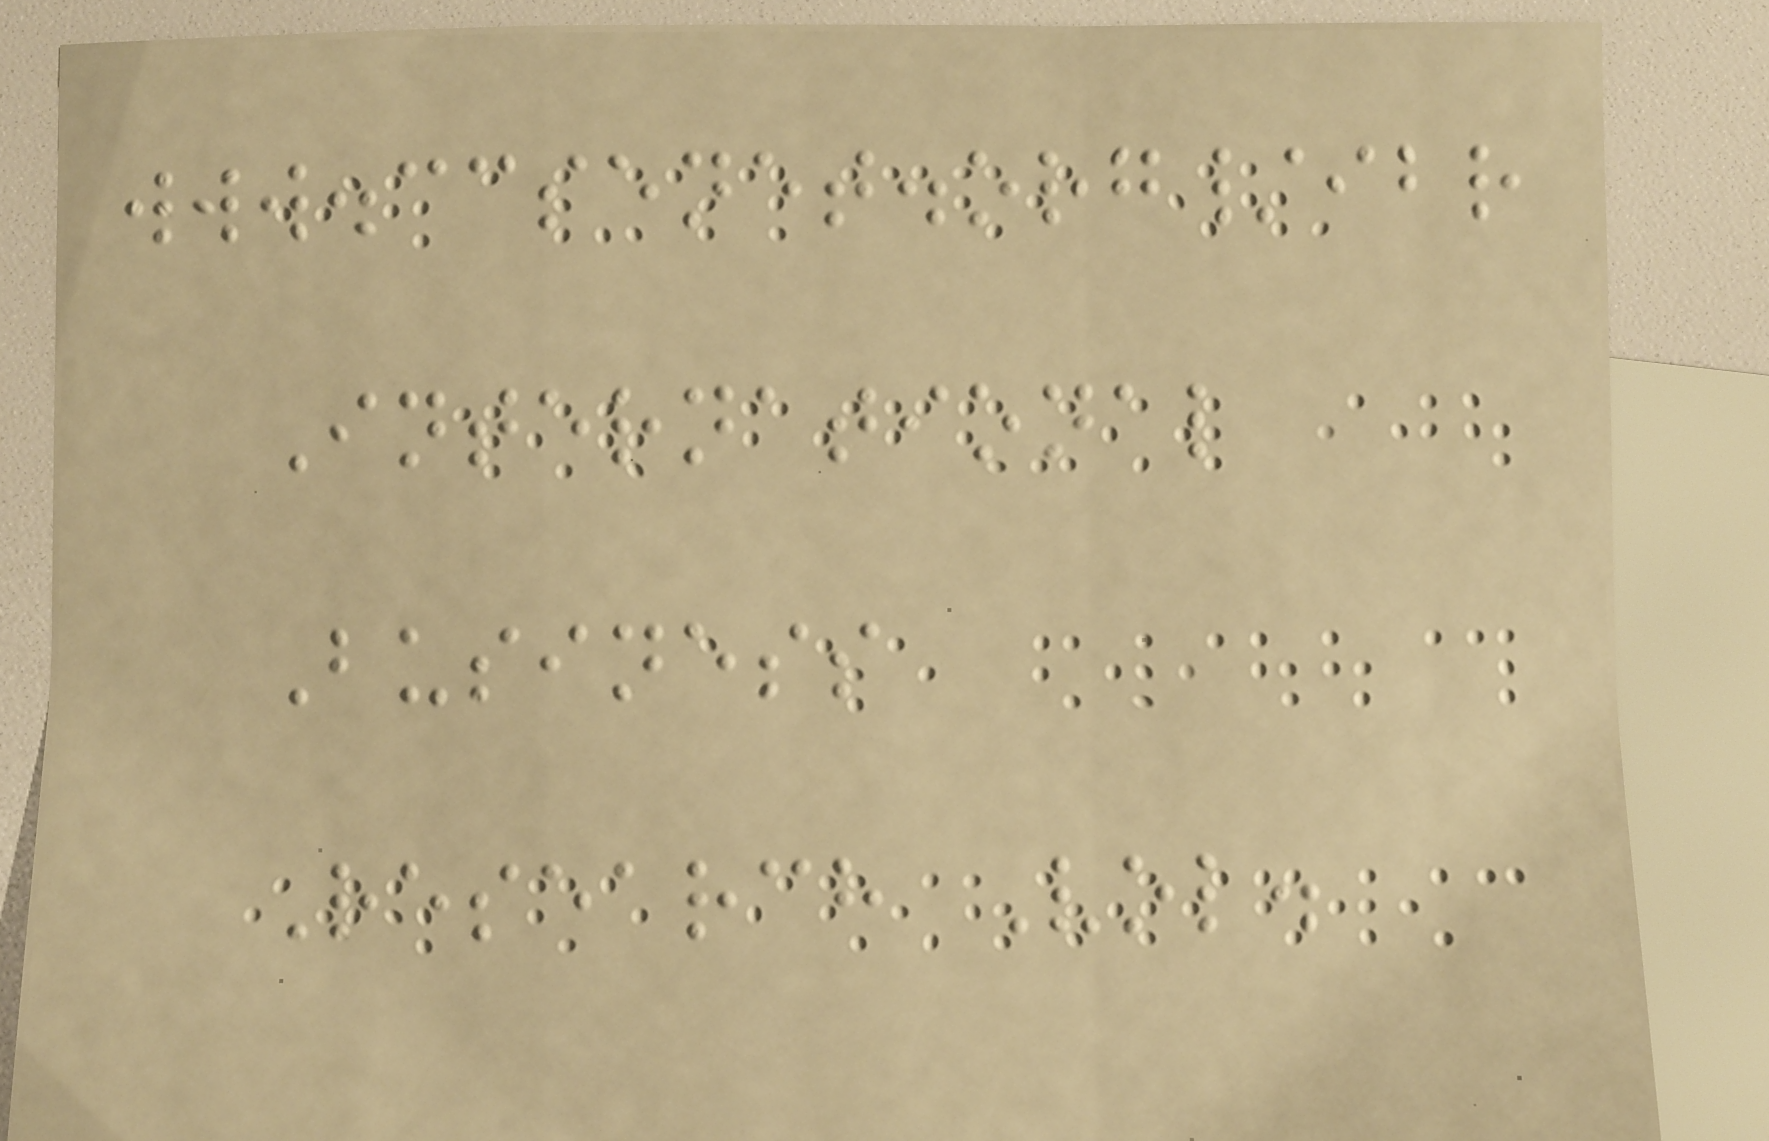www.ccsenet.org/ibr
International
Business
Research Vol.
